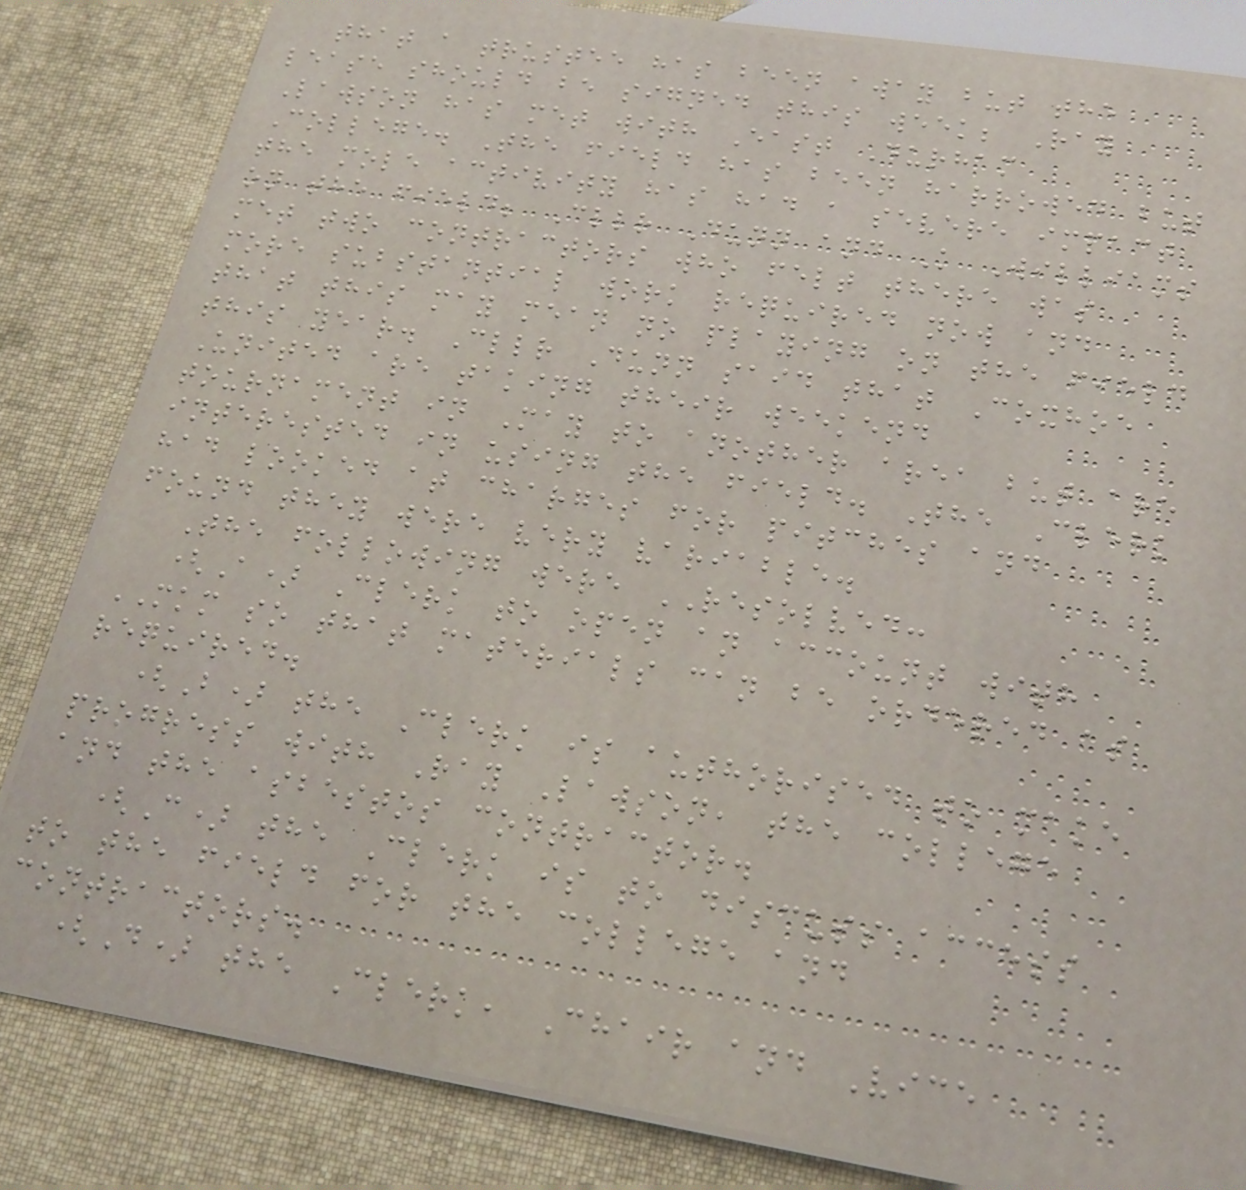that a trustee has been away but the
lease should be signed this week; Ray
Lawson has met with East Durham
College. The field has been harrowed but
the mole activity has had a severe impact
on the field; Cllr Dunn and K Williams
met two contractors who felt there was
more substantial work required now and
that this may mean no playing on the field
this year. Cllr Dunn said that Coxhoe
United are taking their weekend
tournament in May to another area but are
interested in using the field. The Clerk
had looked at charges for pitches and
found they were very variable.
The following were RESOLVED:
(A) Clerk to open an account with
MKM so that materials can be ordered as
required.
(B) the Clerk is authorised to make
progress with Ray Lawson, the college
and the asbestos contractor.
(C) the Clerk is to discuss access
to the field for the college and
contractors.
(D) the Clerk, Chair and Vice
